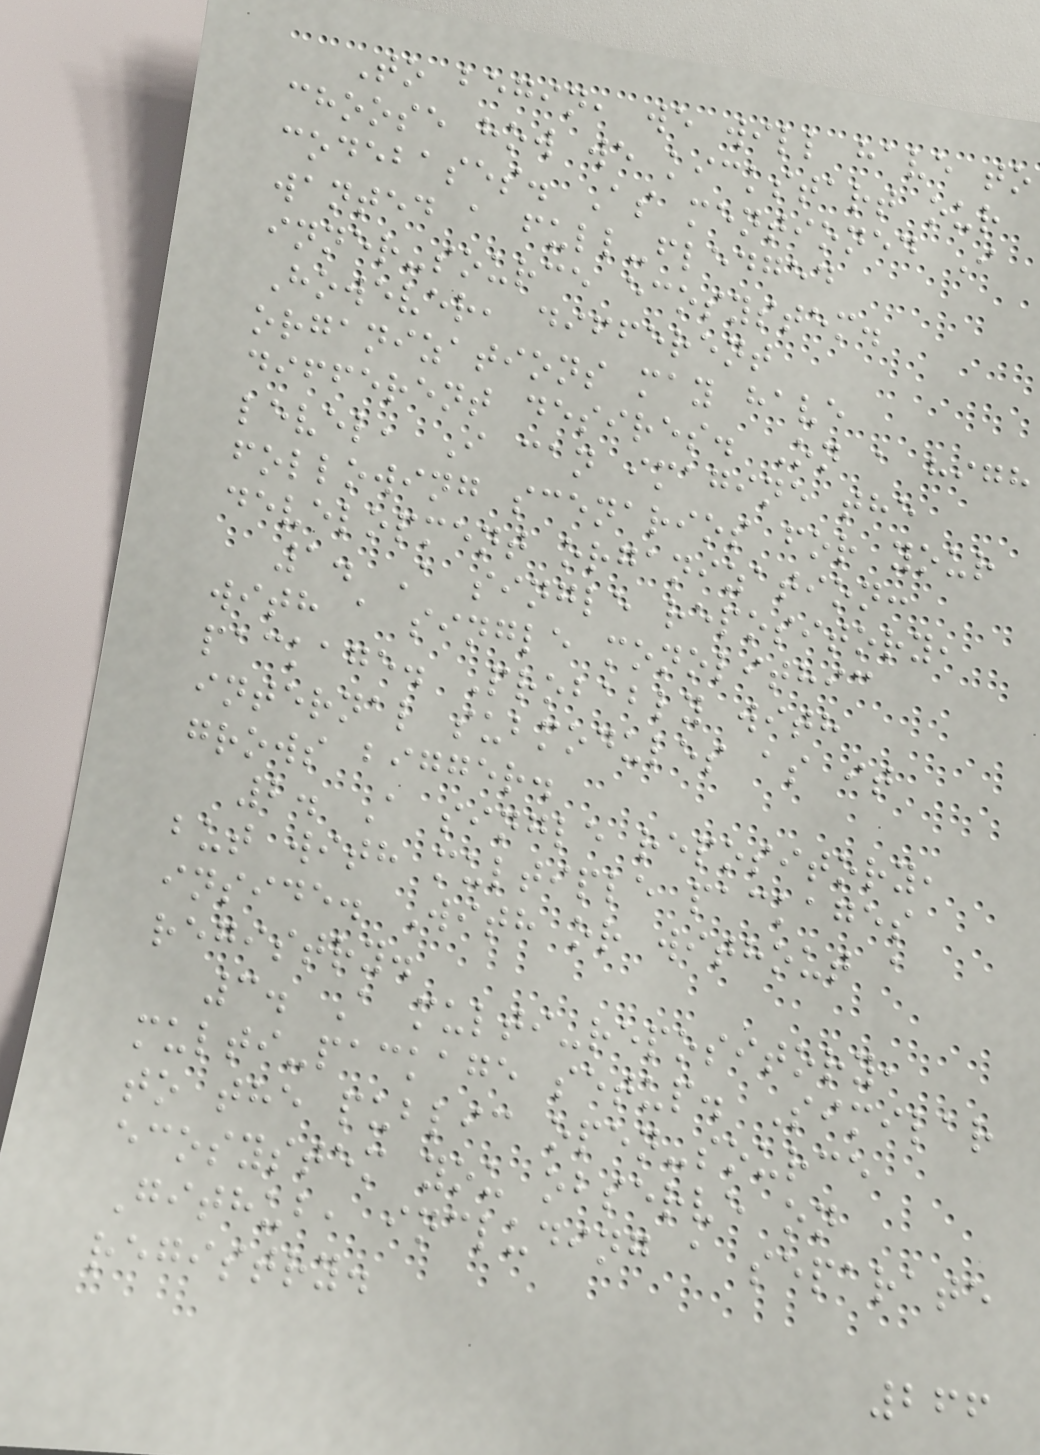To begin, we will have to
choose how we kickstart our
codebases. As mentioned I
wanted a full-fledged
inner-source ecosystem.
However, different
organizations may have
different desires. On a high
level, I can imagine the
following scenarios for your
development organization:
1. A single repository,
with a single monolithic
package. Probably with
internal submodules as it
grows bigger.
2. A single repository,
but with multiple packages
inside. With or without a
registry.
3. A multi-repository,
multi-package setup. Similar
to the public open-source
ecosystem you observe on
Github, including a separate
registry.
266
